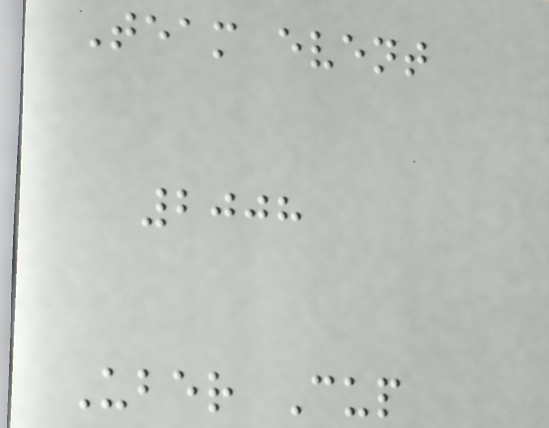Team event
2008
Uber Cup
